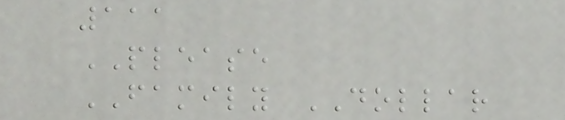111
PLEASE
FAMILY DOLLAR
